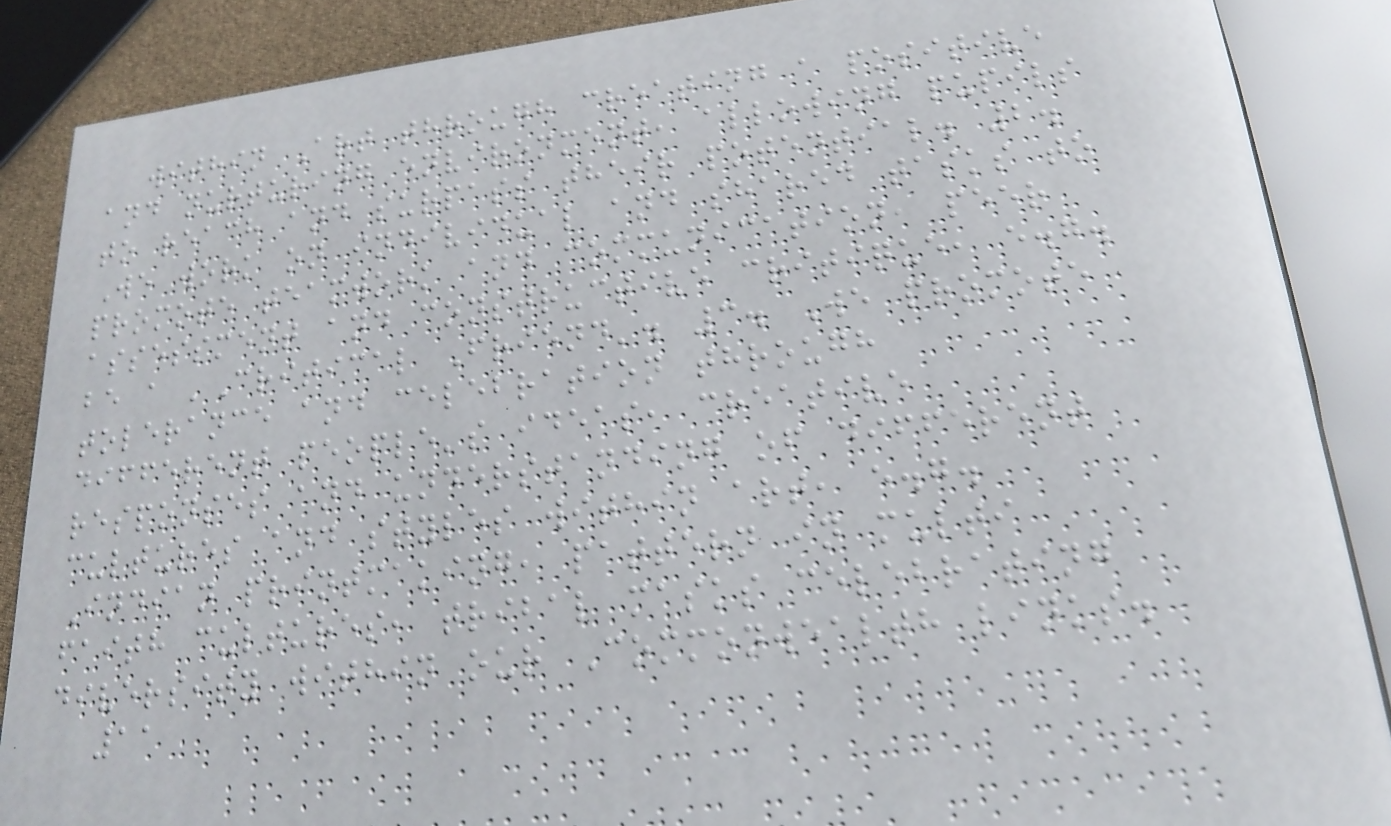within Art through creating a positive
and nurturing environment, allowing pupils
to reach and surpass their potential. 2.
We work on individual and shared tasks to
promote teamwork and communication, peer
assessment and constructive critique, e.g.
be a 'Critical Friend'. 3. We promote
tolerance and celebration through
different people's ideas, creative
responses and understanding of different
cultures and styles within art, e.g.
Indian printmaking, pattern in multi
faith cultures, tribal masks celebrating
diversity within our Commonwealth links.
11
